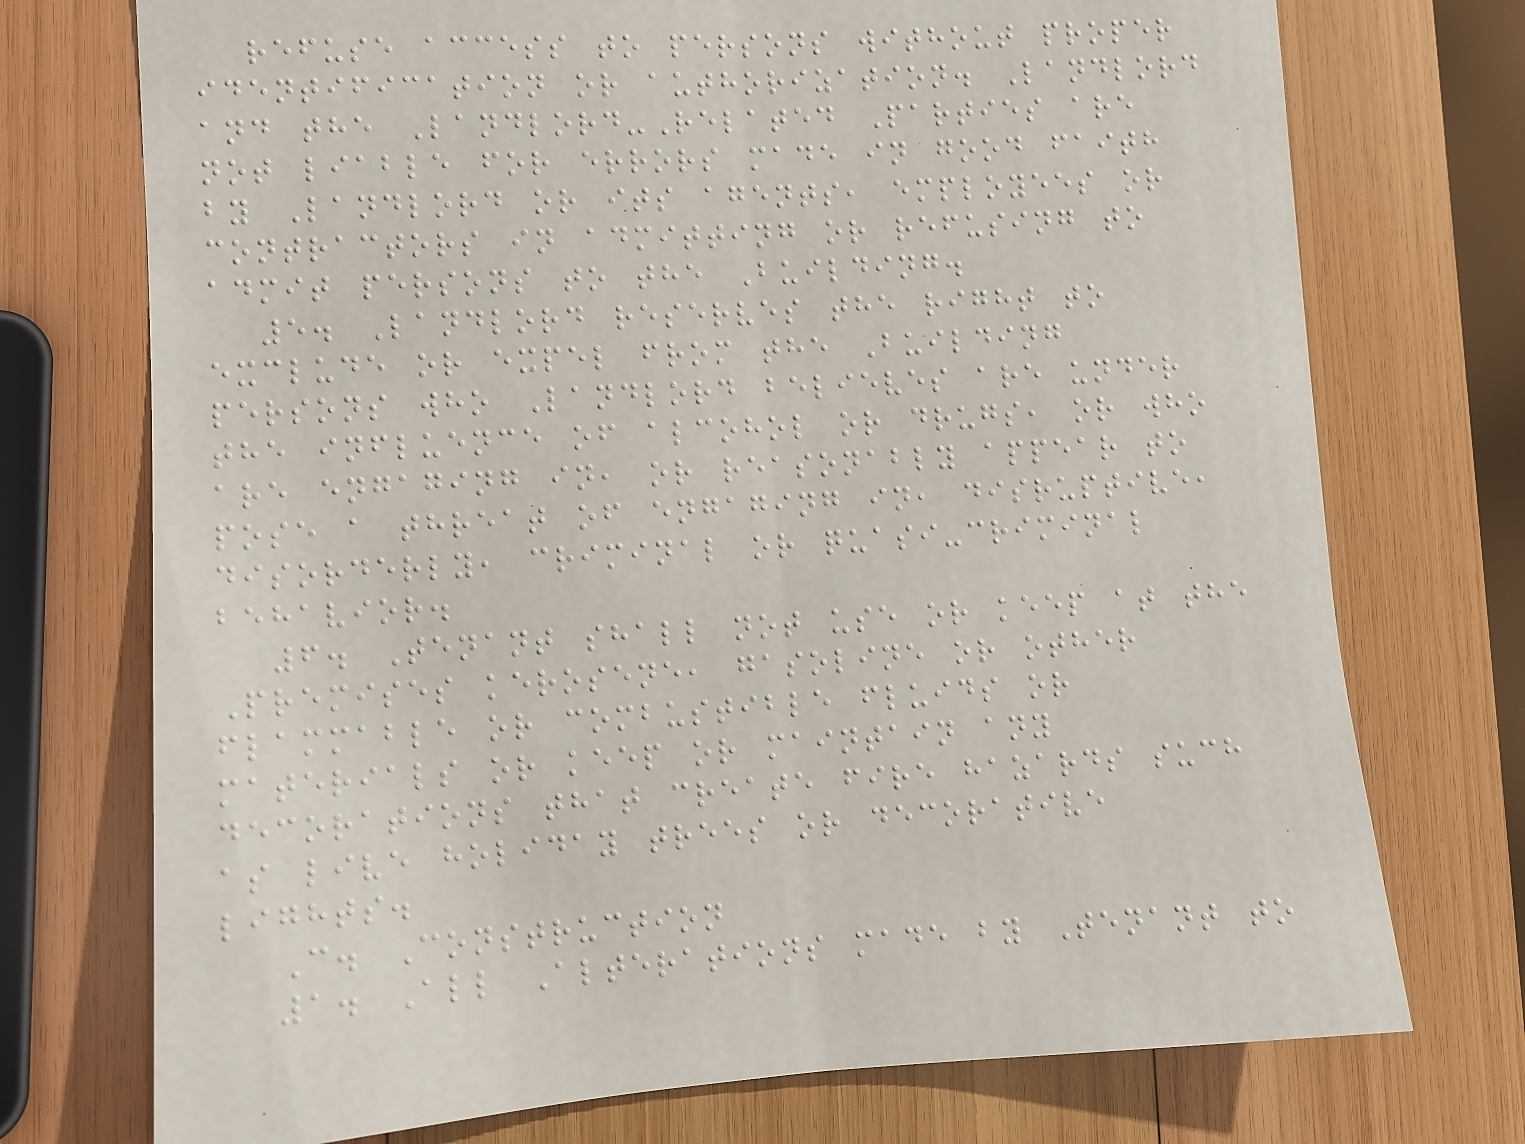refuse access to persons without proper
identification or authorization. Landlord
and the Landlord-Related Parties are
not liable for errors made in good faith
by Landlord or its agents, employees or
contractors in admitting or refusing to
admit persons to the Building.
5. Landlord reserves the right to
exclude or expel from the Building
persons who Landlord believes are under
the influence of alcohol or drugs, or who
are engaging in, or reasonably appear to
pose a threat of engaging in, disruptive,
disorderly, criminal or quasi-criminal
behavior.
6. Tenant shall not use or keep at the
Premises kerosene, gasoline or other
flammable or combustible fluids or
materials or keep or maintain any
decorations that create fire hazards such
as live holiday trees or decorative
lights.
C. Construction
1. All Alterations made by Tenant to
